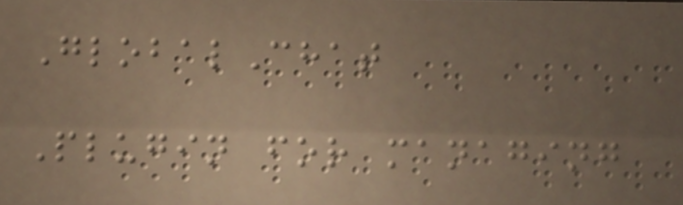GlobalChat
Plugin for managing
